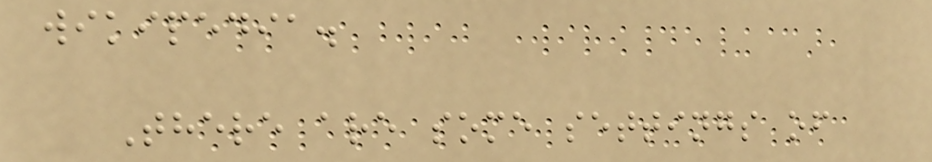wikipedia.
There are some settings of
